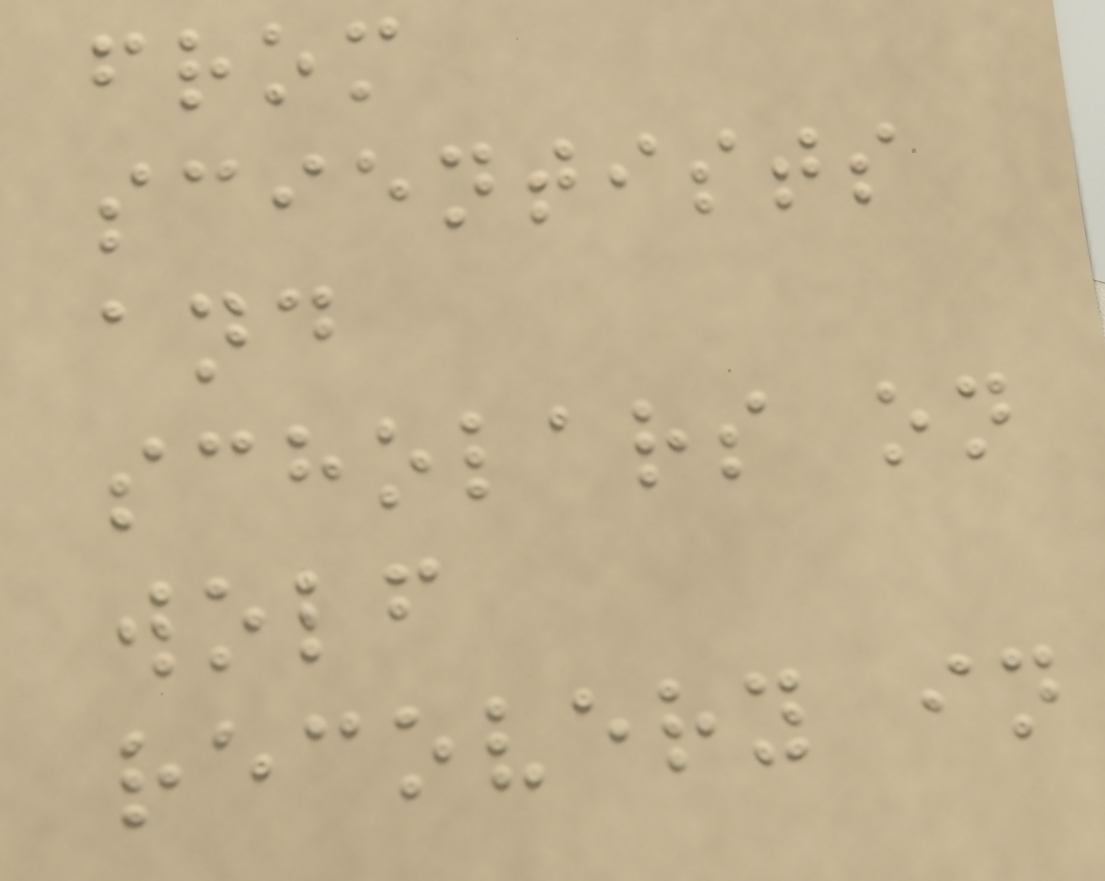from
scientists
and
scholars on
wolf
recovery in
